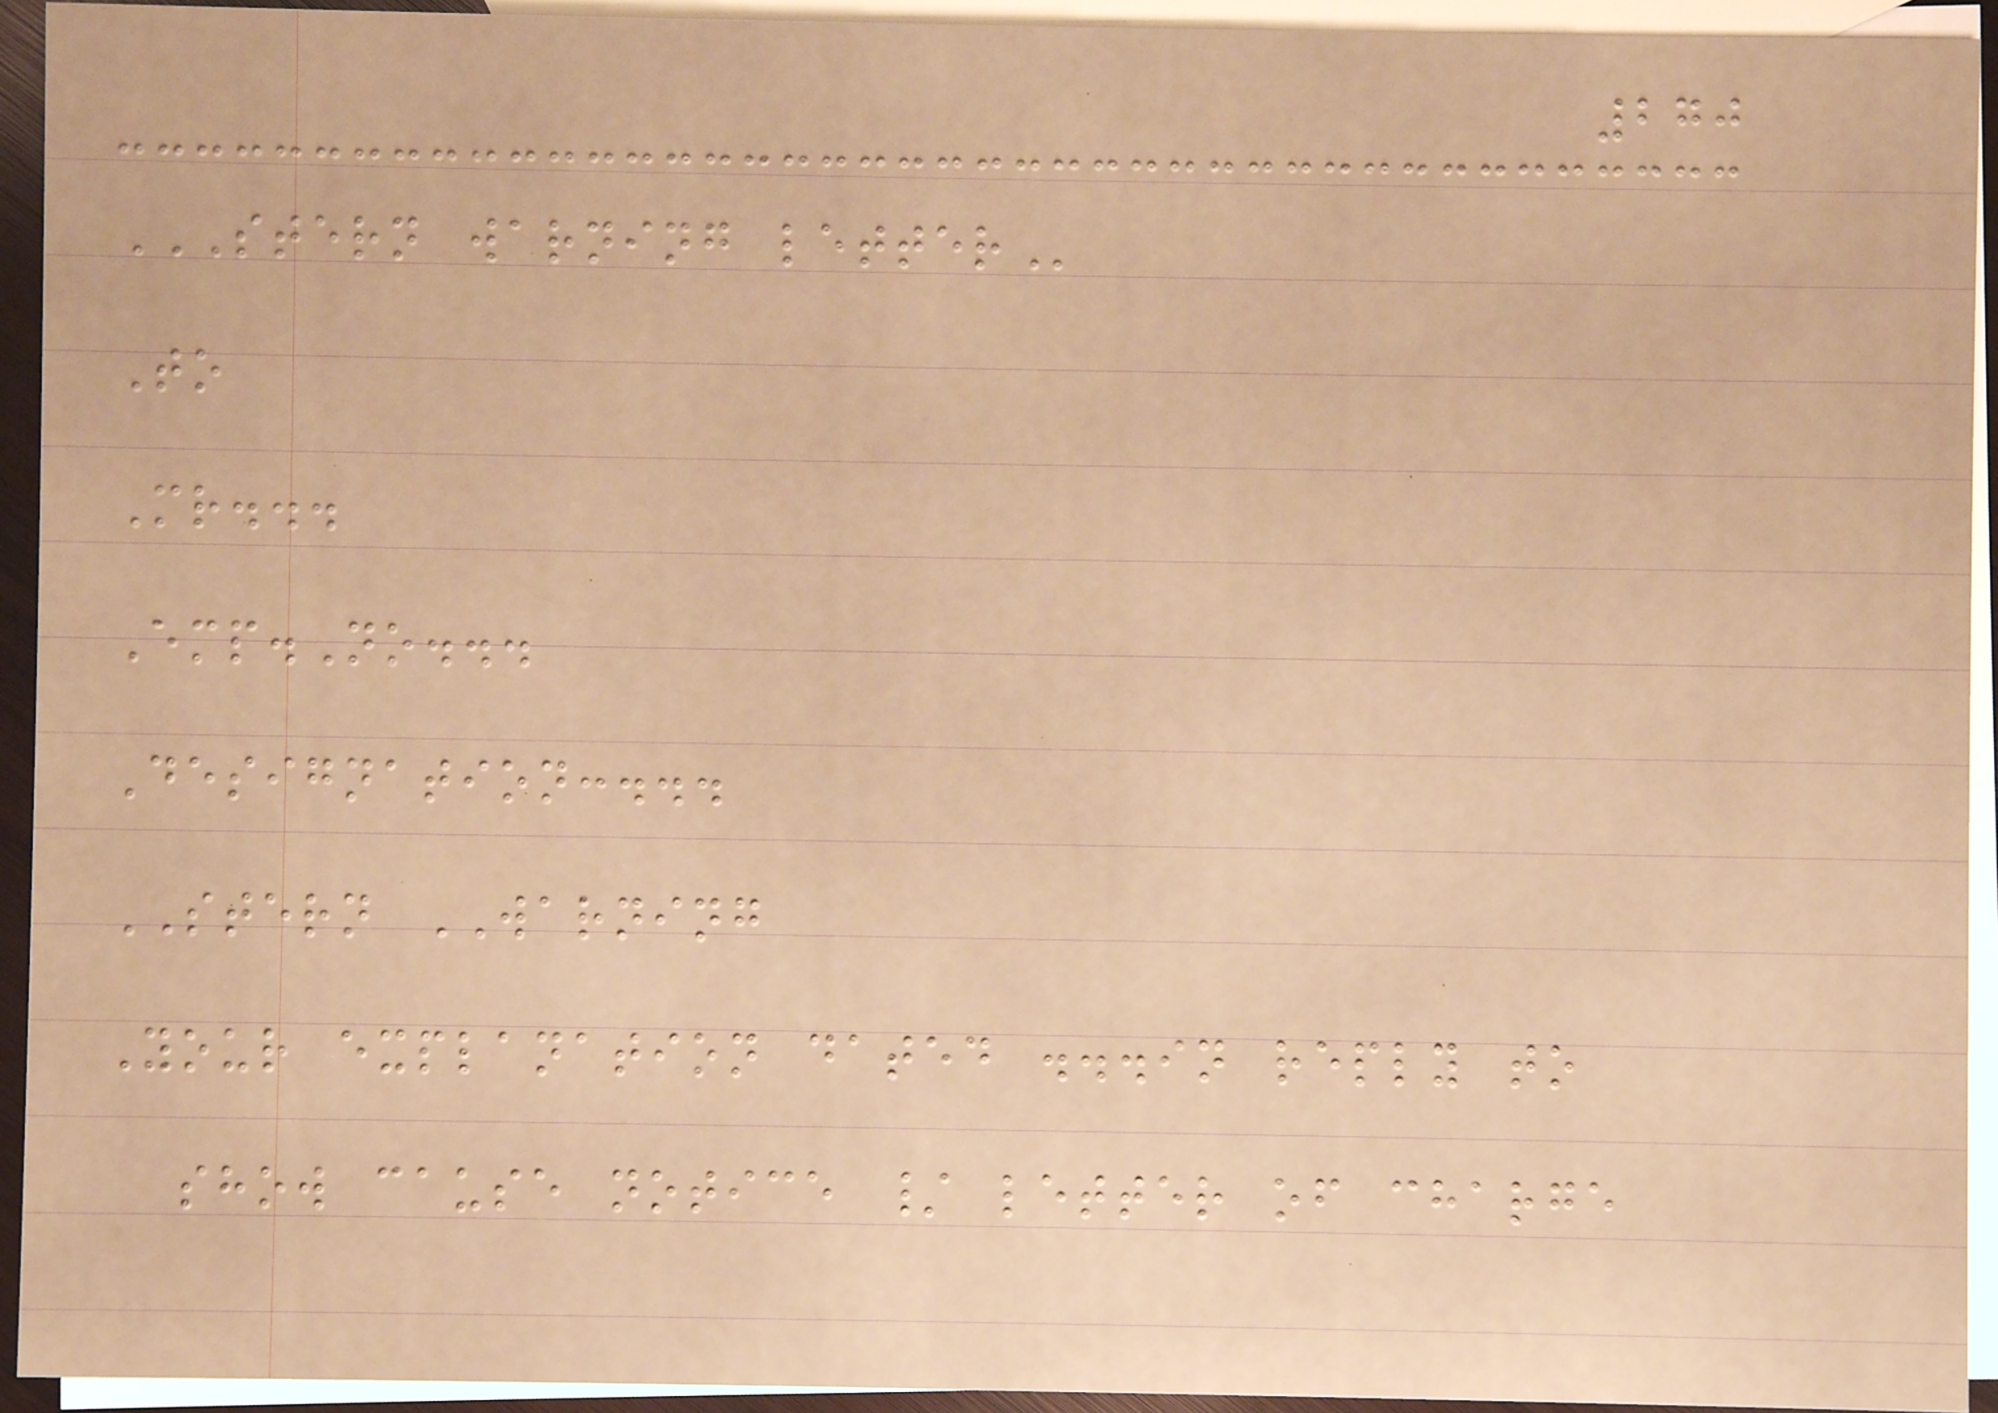270
STERN WARNING LETTER
To
Mr...
Emp.No...
Designation:...
STERN WARNING
Your explanation dated ...in reply to
show cause notice / letter of charge
